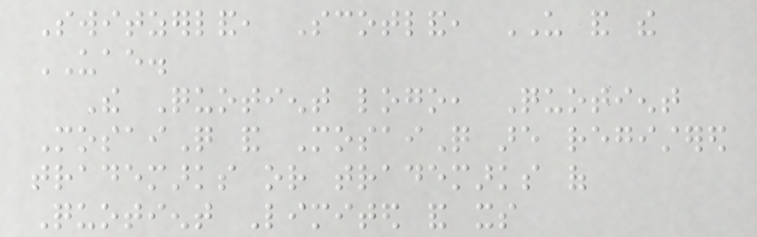Switzerland, Scotland, US and the
UAE.
The Quotient logo, Quotient
MosaiQ and MosaiQ are registered
trademarks or trademarks of
Quotient Limited and its
